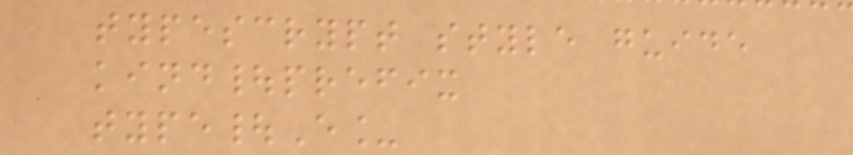typescrypt style guide
kind|prefix
type|E_
